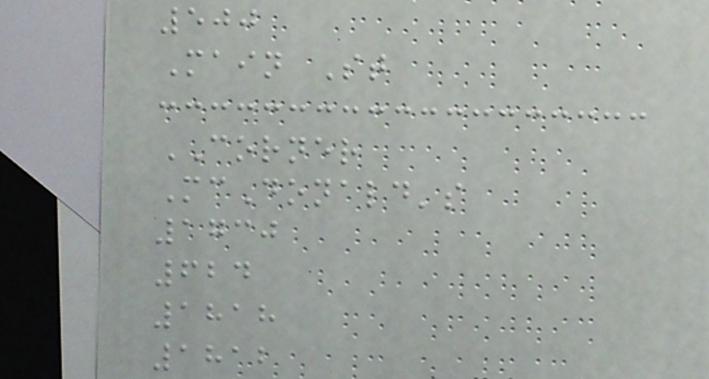500
Main St
CORNER
McDonald's
1730
624
1818
1812
